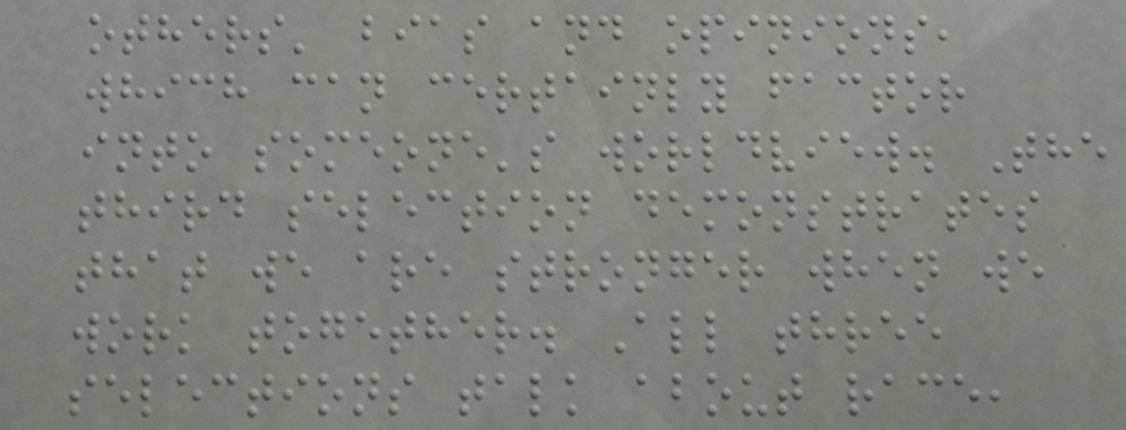others' bias and opinions,
which can certainly factor
into someone's worldview. The
third selection demonstrates
that we are stronger when we
work together. All three
selections talk about race,
